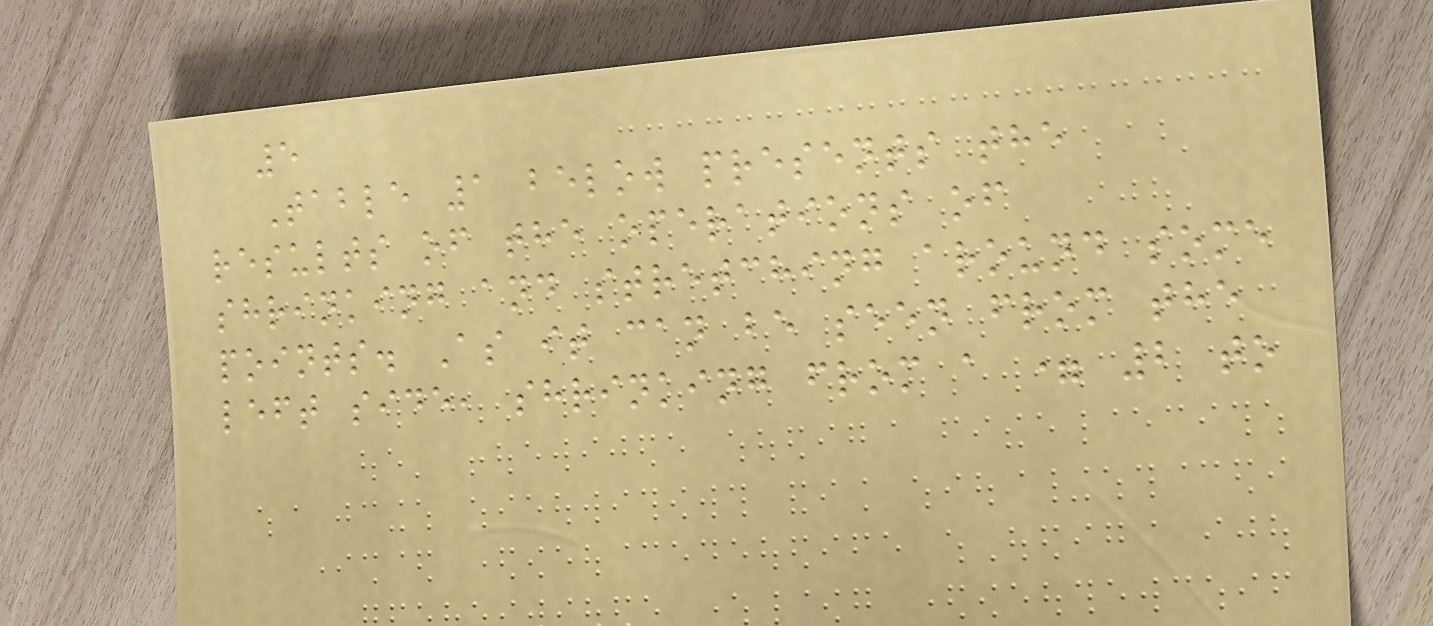5
Table 1 below presents the
results of the operations of
shrinking and stretching around some
points. As it can be seen from the
left side, shrinking from a = 2 to
